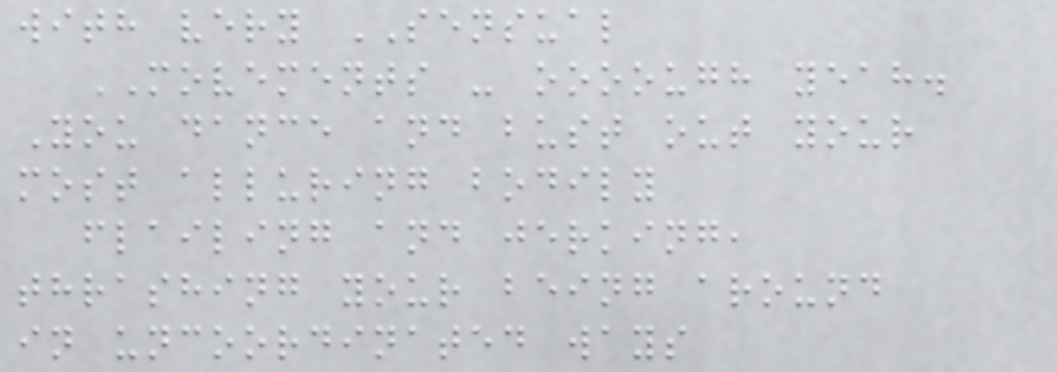with very SENSUAL
MOVEMENTS - oooough yeah.
You dance and bust out your
most alluring bodily
flailing and jerking,
thrashing your being around
in uncoordinated ways
